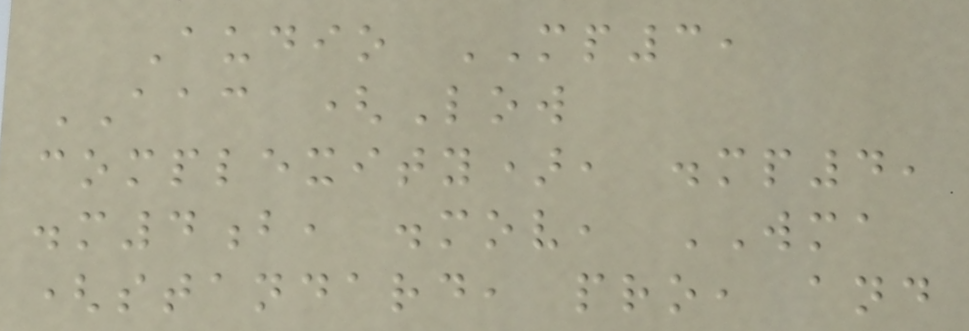Audio MP3,
AAC (Low
complexity), .mp4,
.m4b, .mov, WMA
(standard, pro, and
